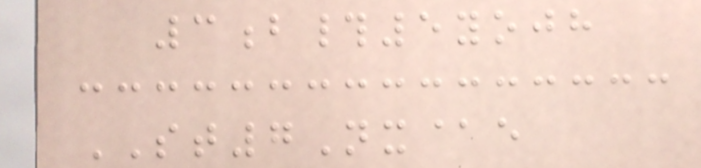3b#5yojh
ST7Nx@e
